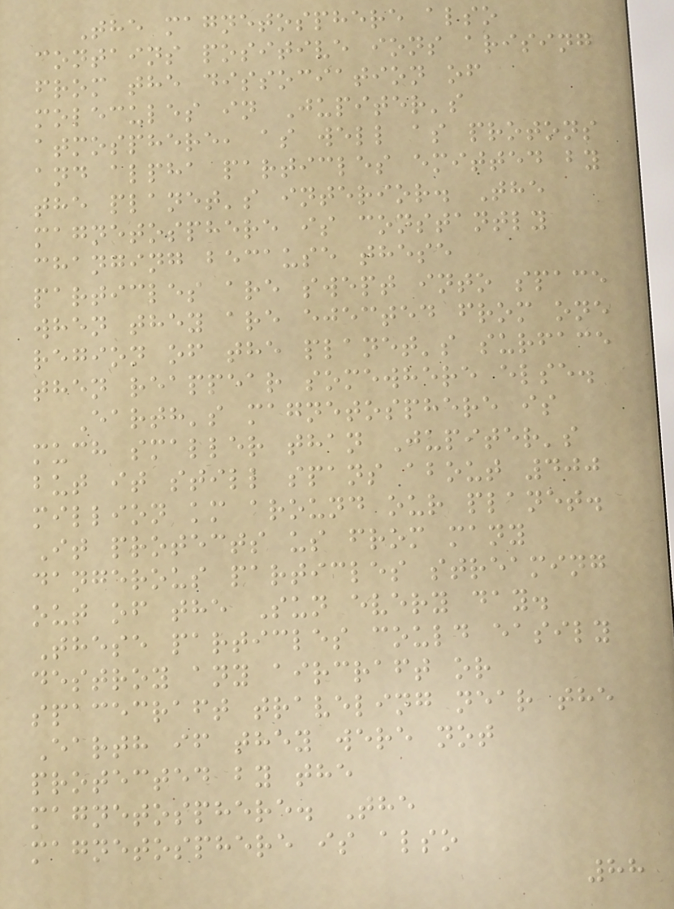The magnetosphere also
contains positive ions arising
from the dissociation of
molecules in Jupiter's
atmosphere, as well as protons
and alpha particles emitted by
the planet's interior. The
magnetosphere is constantly
changing because these
particles are swept into space
when they are ejected from one
region of the planet's surface
then reappear somewhere else.
Earth's magnetosphere is
much smaller than Jupiter's
but it still spans about 400
million km around our planet.
It protects us from many
dangerous particles streaming
out of the Sun every day.
These particles could easily
destroy any aircraft or
spacecraft traveling near the
Earth if they were not
protected by the
magnetosphere. The
magnetosphere is also
88
